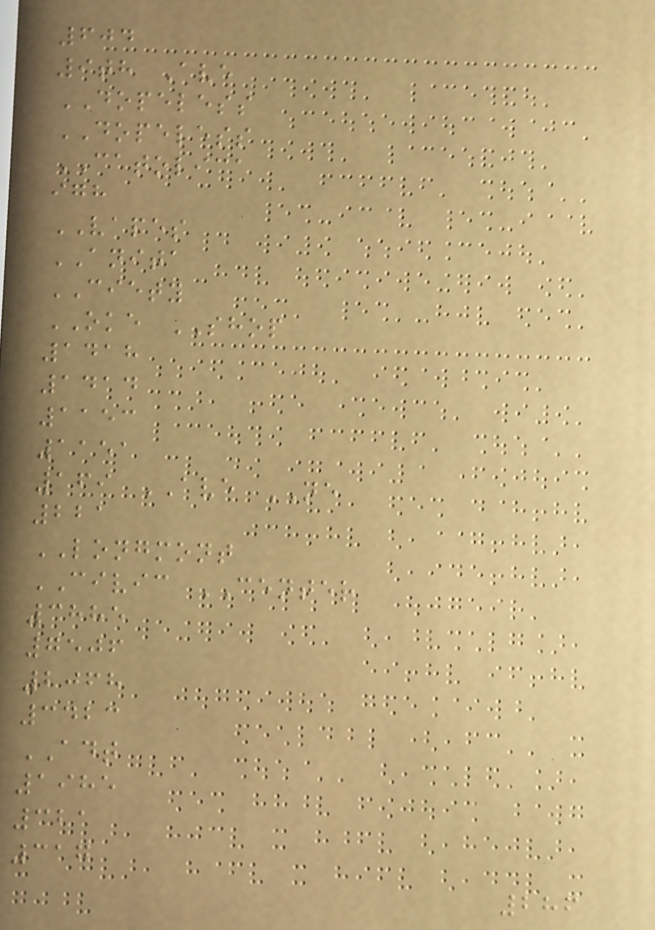604
9th Ave
DOPELESS
DOPELESS
CATOLICA
igh
VAPES
ANITA
CIETY
OKE SHOP
1418
1414
1153
1151
169 AVE NE
221
LONGMONT
CIVIC CENTER
3885
7506
2068
3423
ADT
1985
321
317
286
